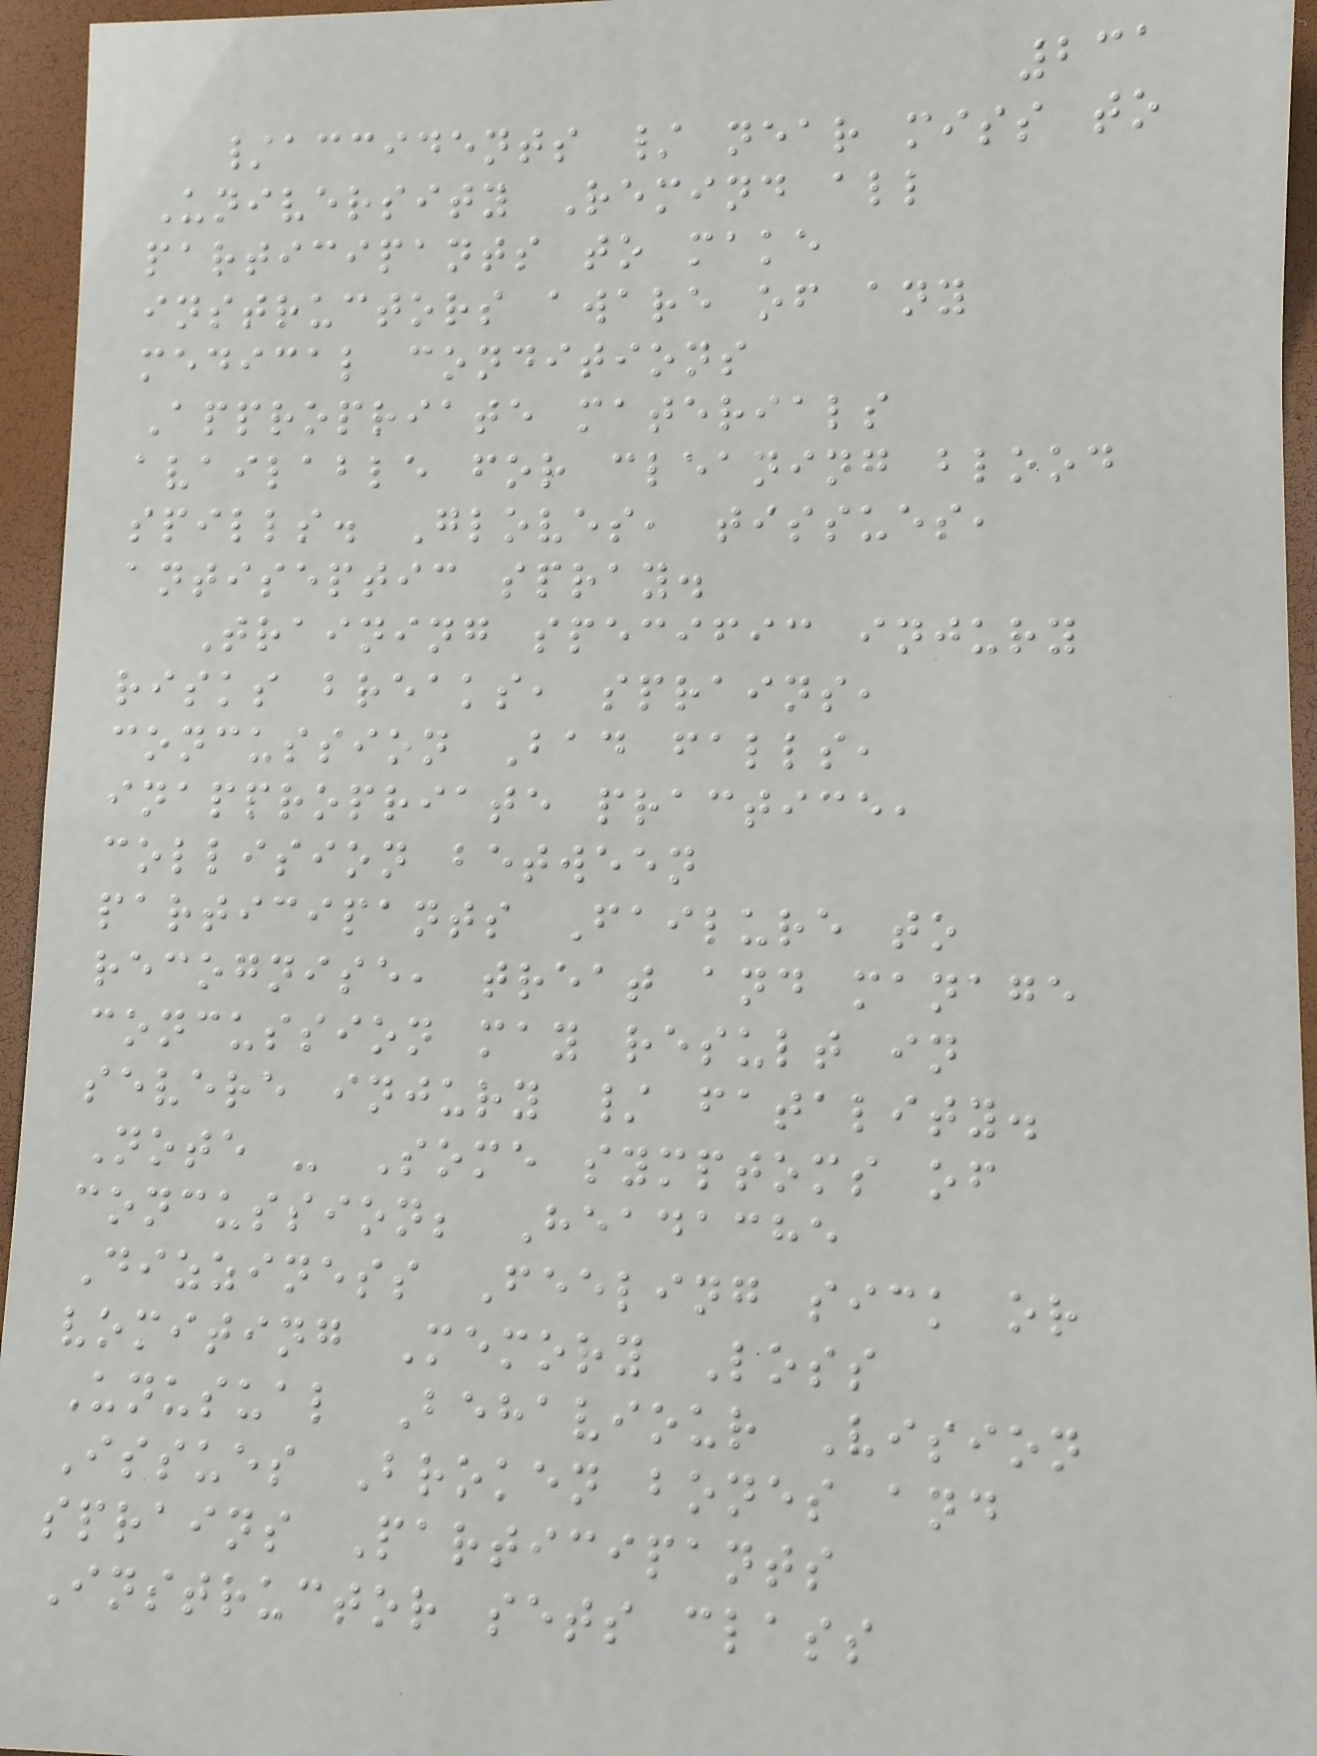231
/accidents / near miss to
University Remind all
participants to make
instructors aware of any
medical conditions
Appropriate materials
available for cleaning blood
spills. Gloves, tissues,
antiseptic spray.
Training specific injury
risks breaks, sprains,
concussion Bad falls,
inappropriate practice,
collision between
participants Failure to
recognise, treat and manage
concussion may result in
severe injury / fatality.
Note - Some symptoms of
concussion; Headache
Dizziness Feeling sick or
vomiting Memory Loss
Unusual Behaviour Vision
Issues Broken bones and
sprains Participants
Instructor sets class
